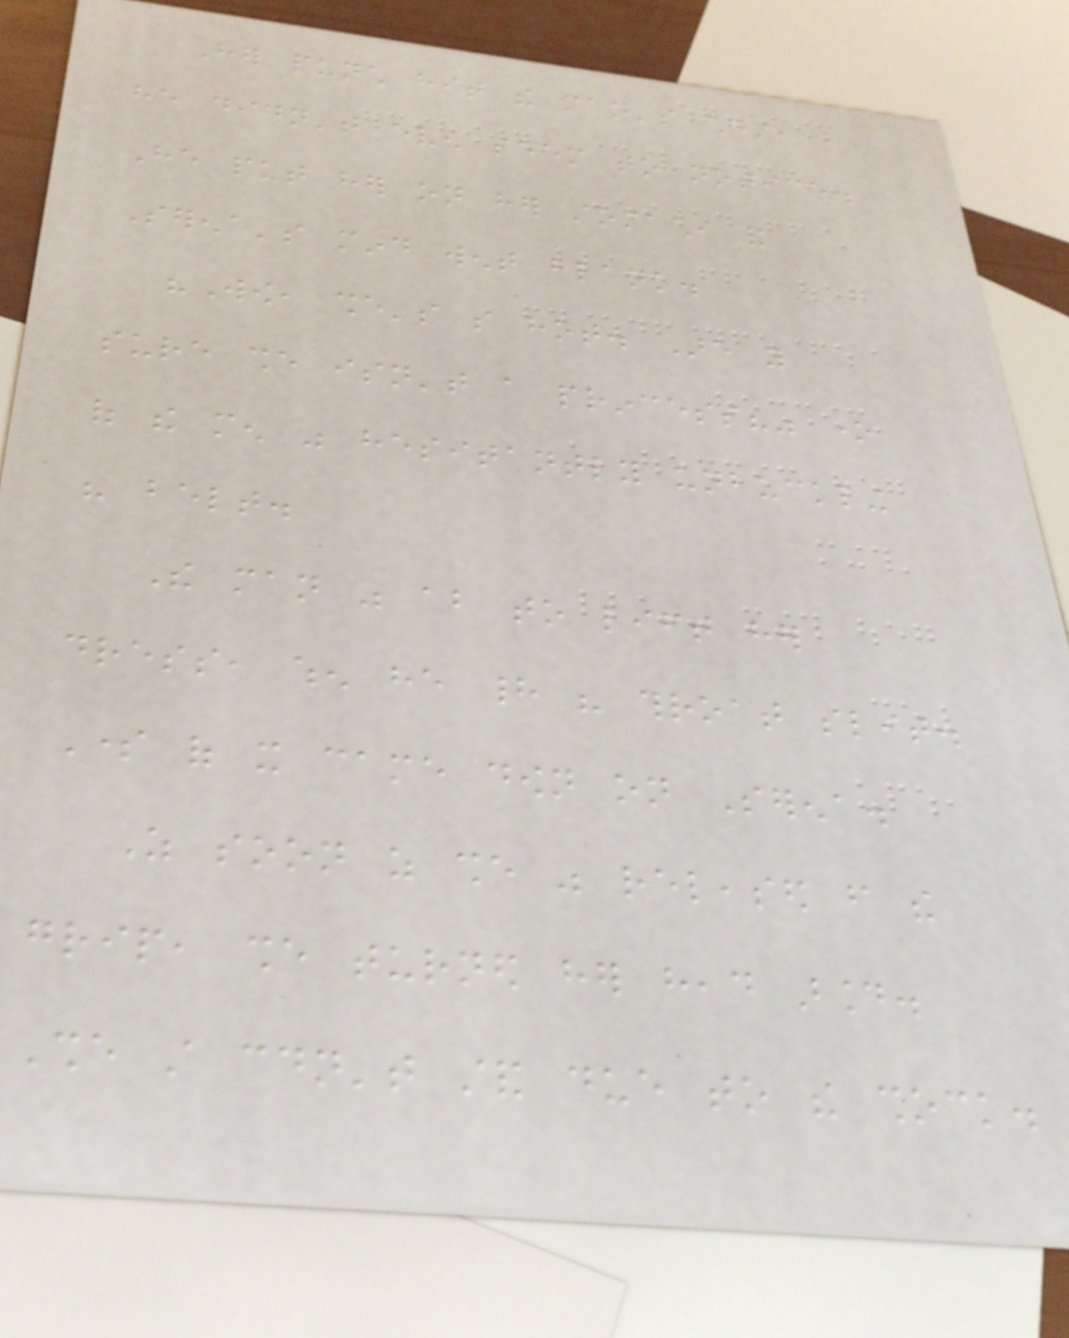Her punch hit the man's chest, but
he didn't even seem to notice.
He put her on her stomach, and
Serena's mind went blank.
"Wow, she's so hot. Are you
sure she isn't a princess?" one
of the men was hesitantly unbuckling
his belt.
The man was about to lift her
dress, when he had his throat slit.
Some of it came down on Serena.
As soon as she was released from the
grip, she turned her head around.
She still couldn't stand due to the shock.
